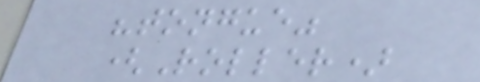"tongue"
(Roller)
